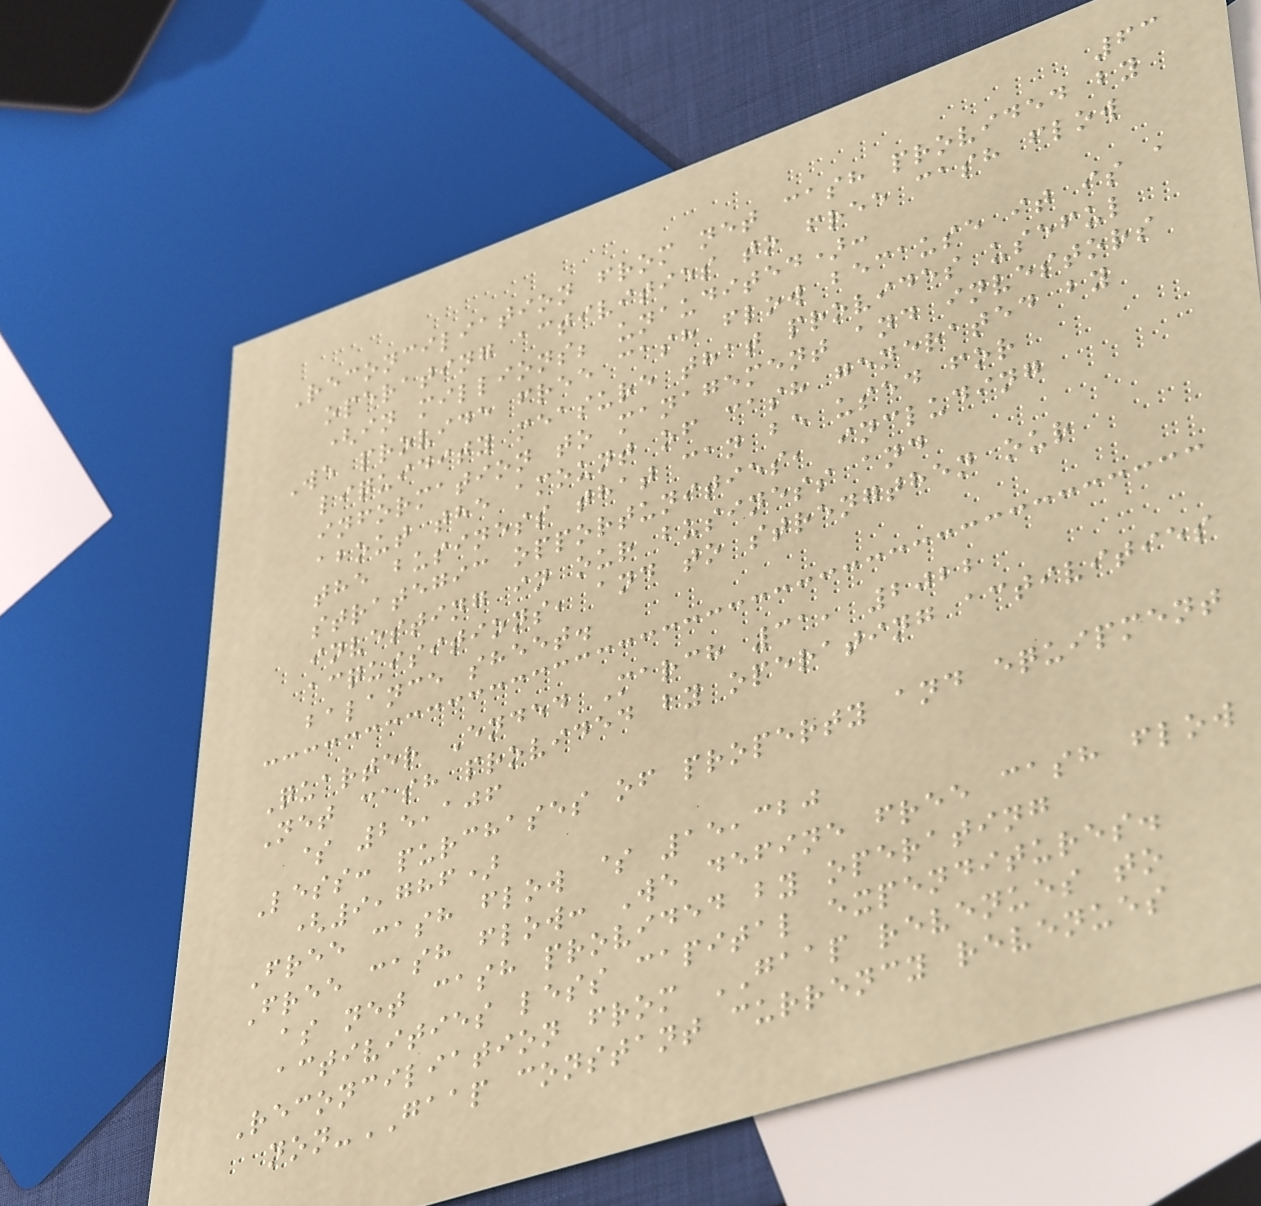63
Reconciliation from net cash provided by
operating activities to free cash flow
(in millions; unaudited):
We provide free cash flow because it is a
liquidity measure that provides useful
information to management and investors
about the amount of cash generated by
the business that can be used for
strategic opportunities, including
investing in our business and
acquisitions, and to strengthen our
balance sheet.
Quarter Ended March 31, 2022
Net cash provided by operating activities
$ 25,106
Less: purchases of property and equipment
(9,786)
Free cash flow $ 15,320
Free cash flow: We define free cash flow
as net cash provided by operating
activities less capital expenditures.
Reconciliation from GAAP revenues to
non-GAAP constant currency revenues
